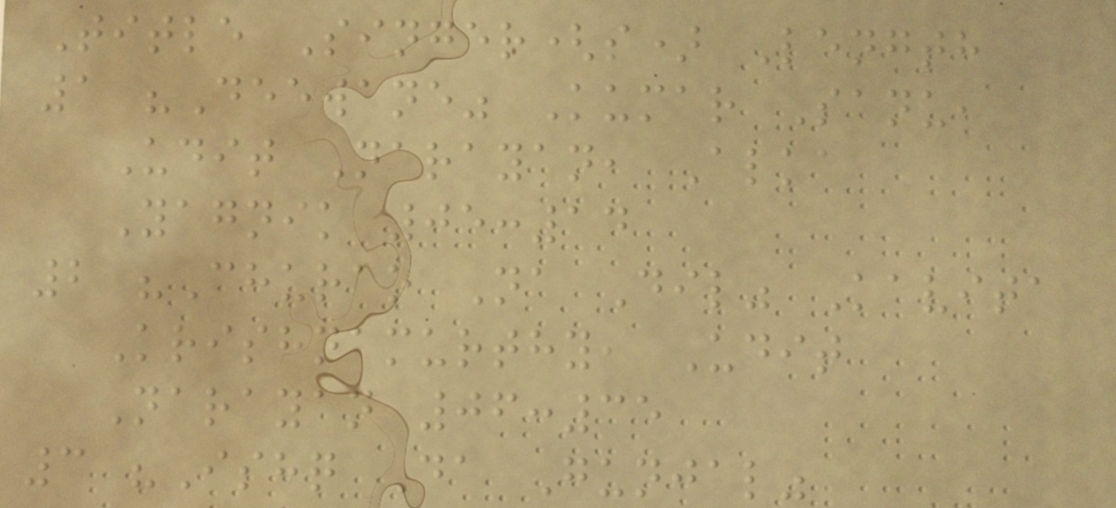Title Singer(s) Length
1 "Deewane" Kumar Sanu,
Udit Narayan, Alka
Yagnik 05:14
2 "Churao Na Dil" Kavita
Krishnamurthy, Udit
Narayan 06:35
3 "Ishq Da Gunjal"
